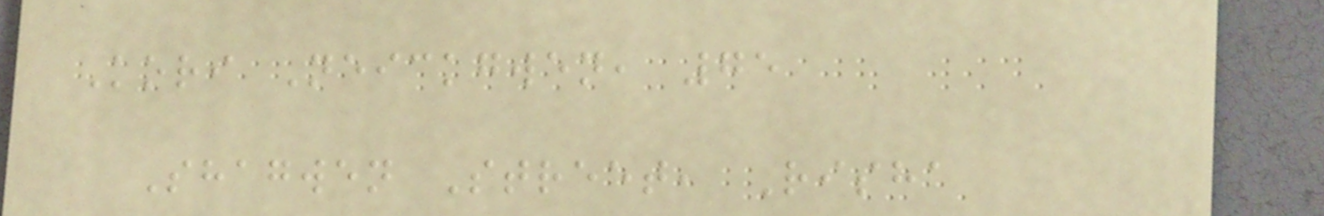Kori Neickgwen, 75
Shagwen Street, Risha
